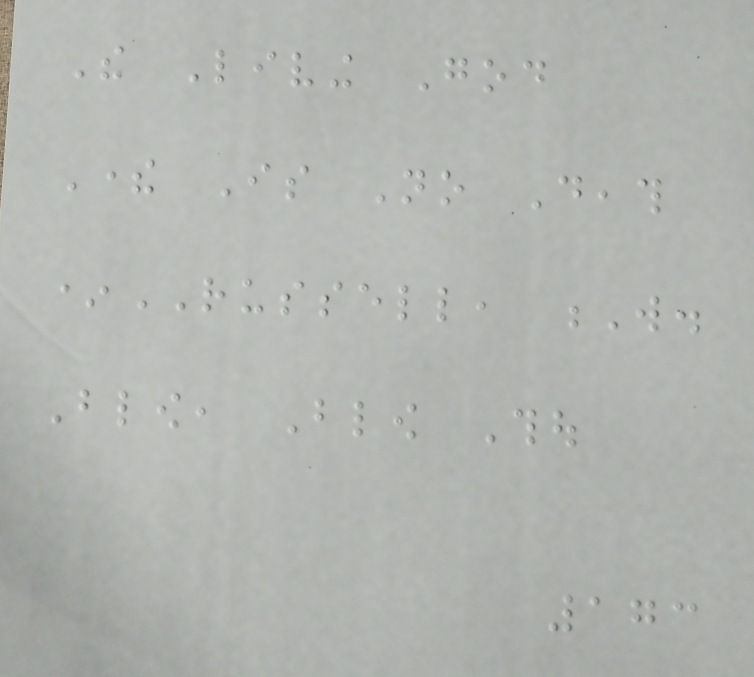The Living God
There Is No Death
*RUSSELL, W.
Blow, Blow Thou
173
